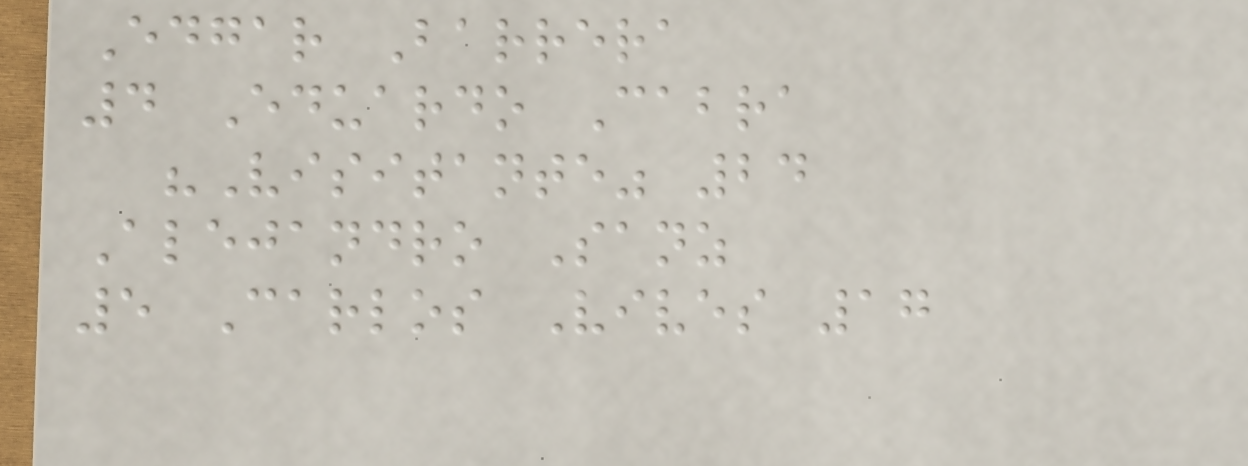Edgar Barrera
4 Eduardo Cabra
"Visitante" 24
Alejandro Sanz
5 Carlos Vives 17
